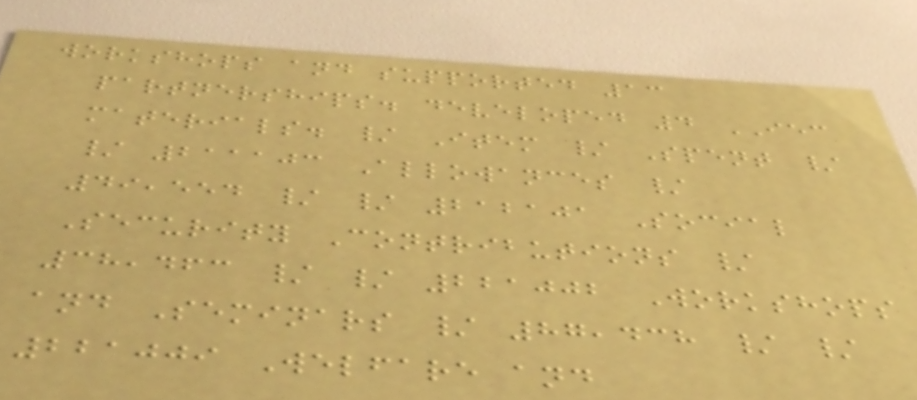workshops and supported 13
partnerships. developed 4 IEC
materials. / Item / Spent /
/ 211103 Allowances /
49,554 / / 212101 Social
Security Contributions /
38,463 / / 221002 Workshops
and Seminars / 87,438 / /
221009 Welfare and
